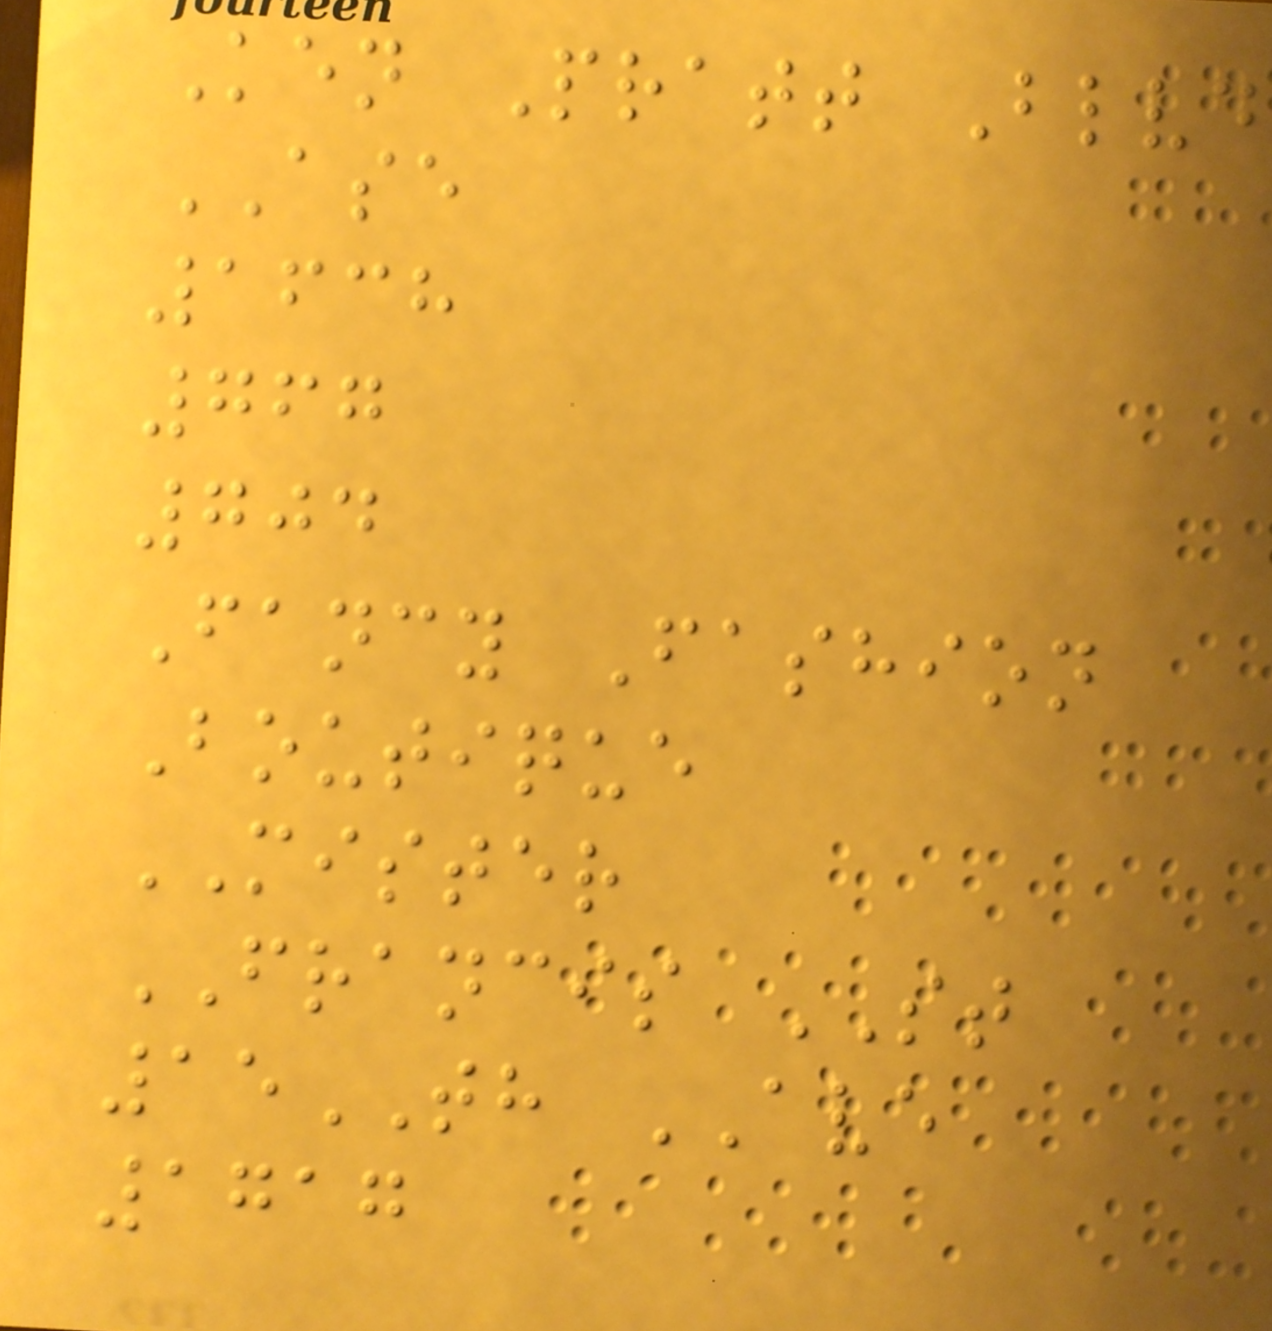Ken Pratt Blvd
ASE
1638
767
704
Fancy Fashion
Boutique
MISTER
FRANCIS ST
15TH AVE
1717
